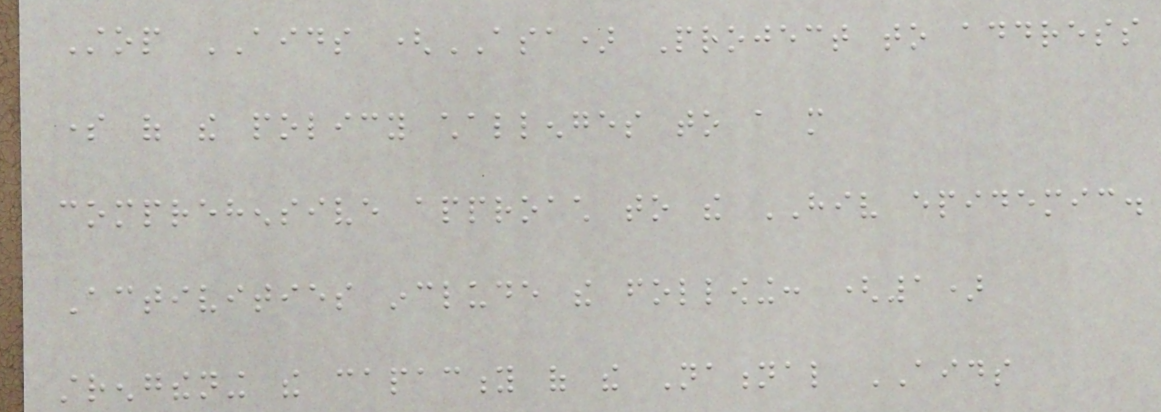Stop AIDS (ASA) Project to address
some of the policy challenges to a more
comprehensive approach to the HIV epidemic.
Activities include the following: (1)
strengthening the capacity of the National AIDS
